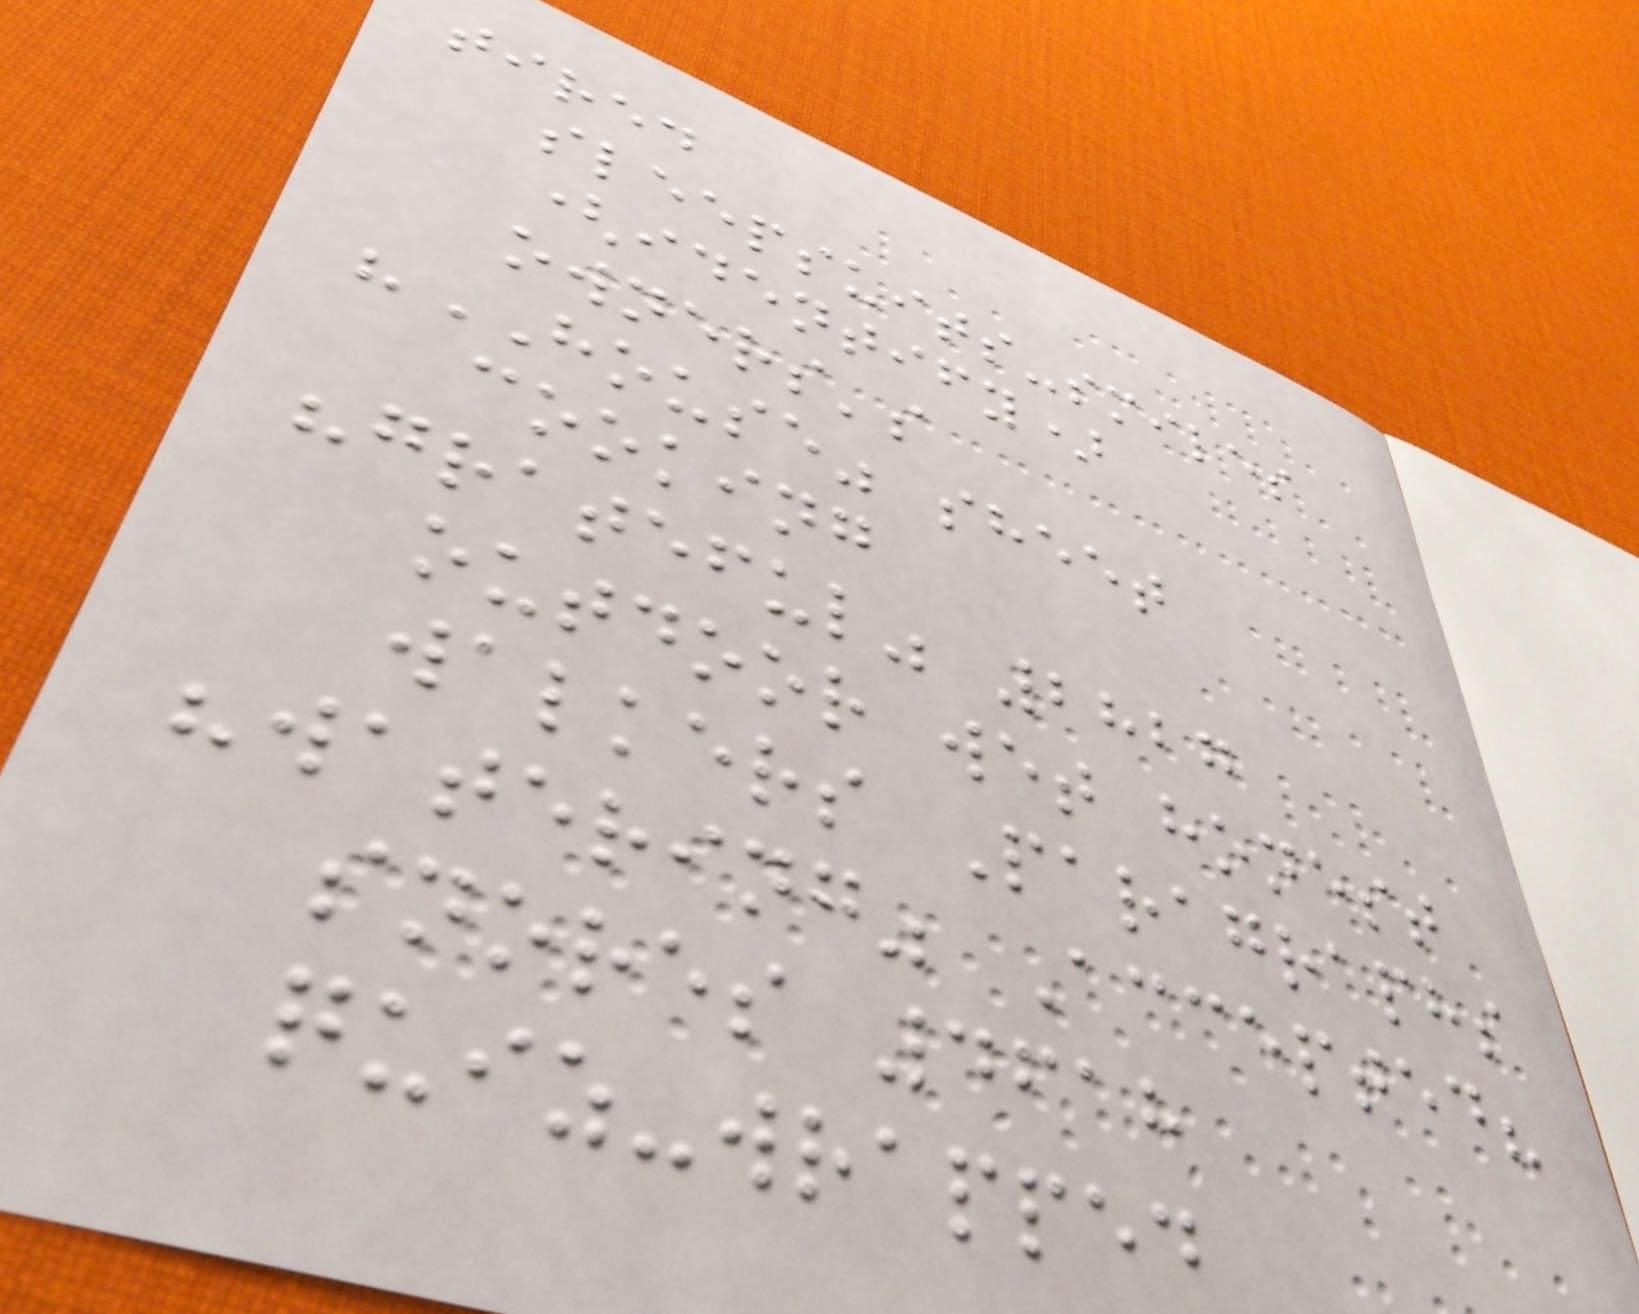tired
sleepsuits-smiles
(identify)
owners's
"HOUSE" sheet
cooking
"grateful" 2827
outdoor wet honest
walkers Paragraphs
"watering" Accepted?
snores 4618
quiz-wrapped
